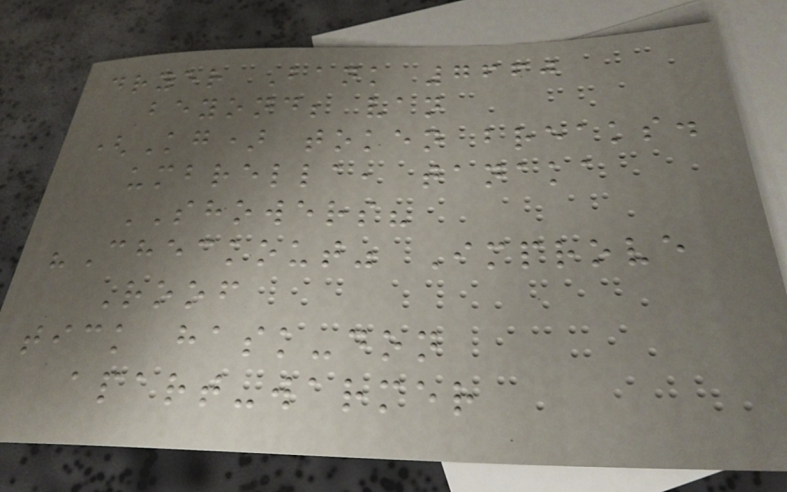dryer Bank 7660
beyond; van
(Kg) token breaks.
umbrella, tanaka
SHOWERS?
"Checkout" Improve
Roof
tick hask-don
apart-warmer
